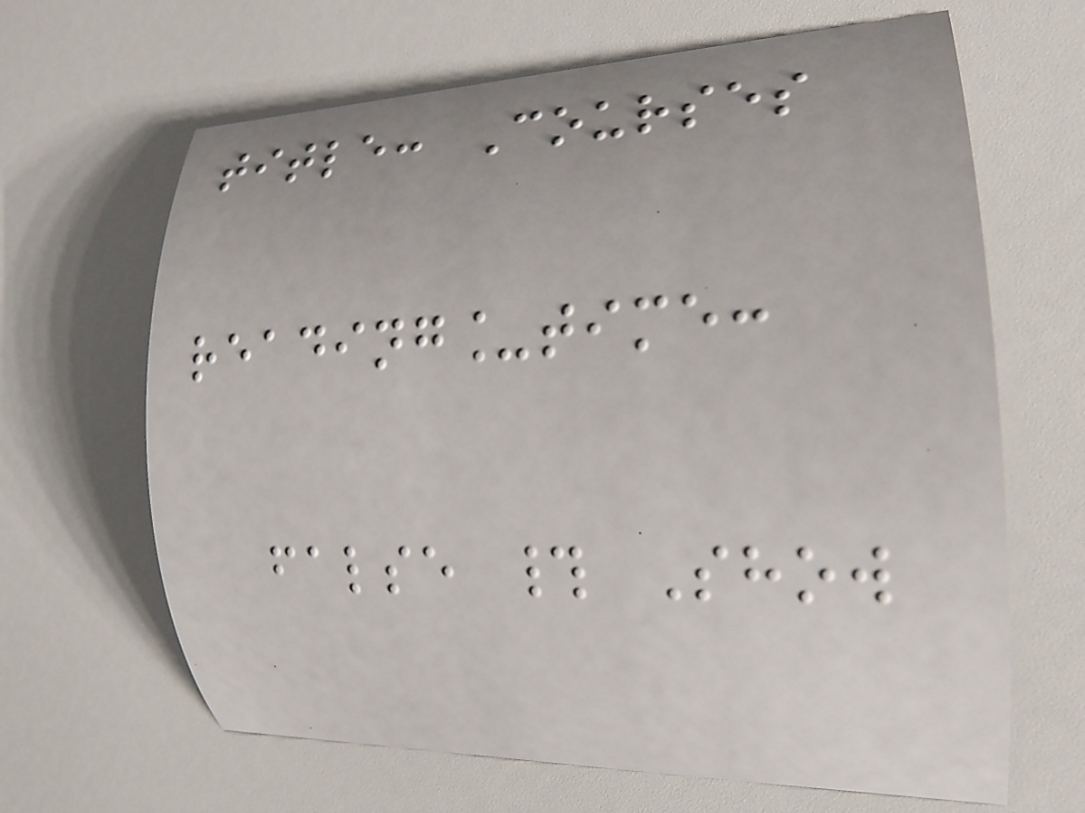title: Courses
reading_time:
false # Show
